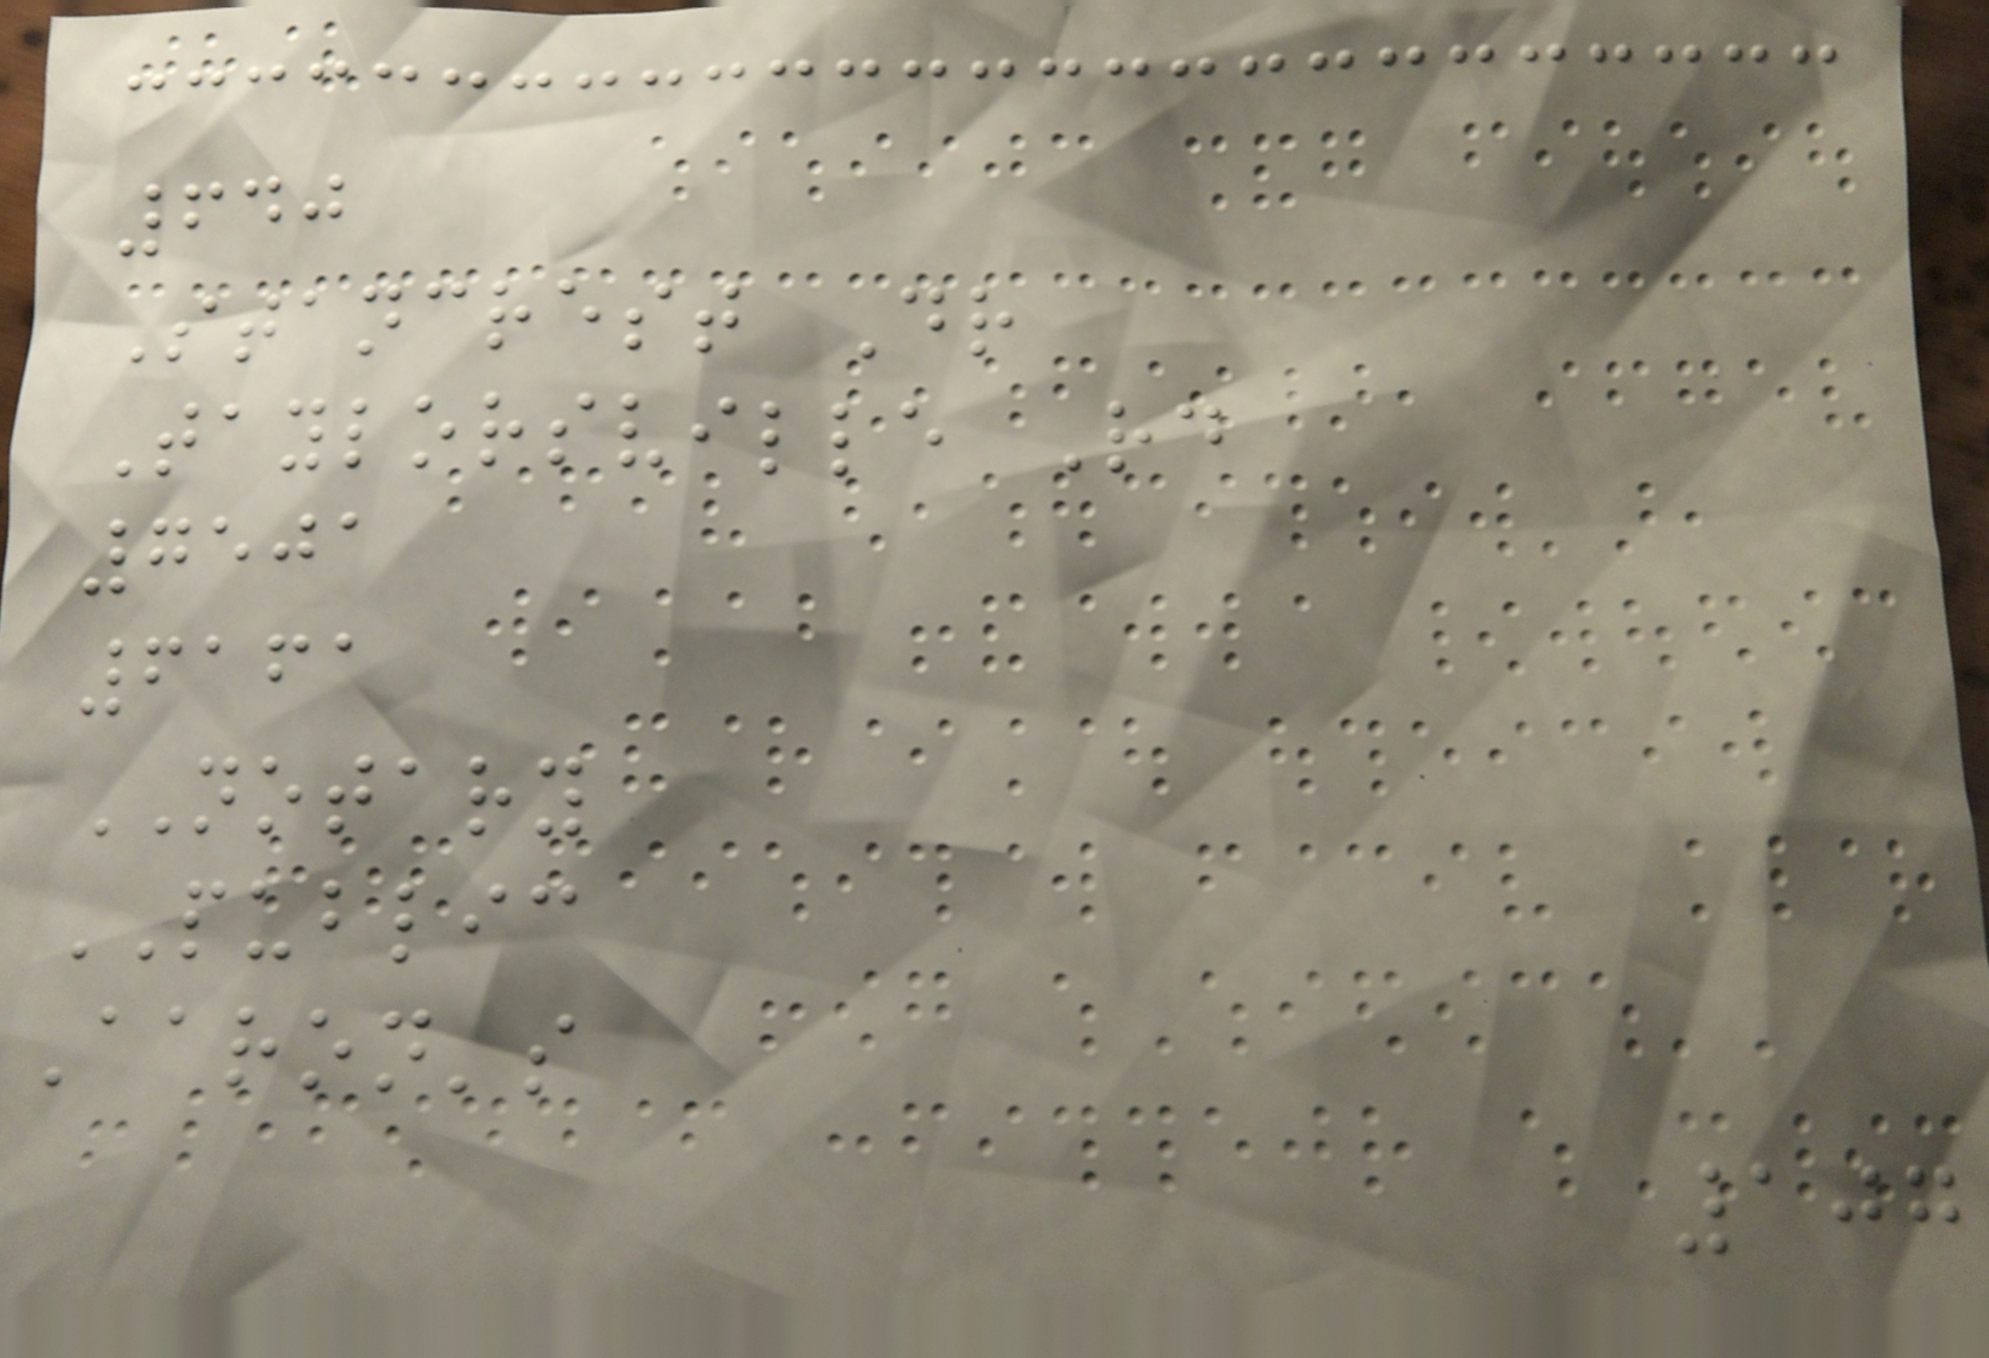640
Stancrest Dr
Taylorsville Rd
7501
6161
NOTARY
PUBLIC
Aaron's
107
